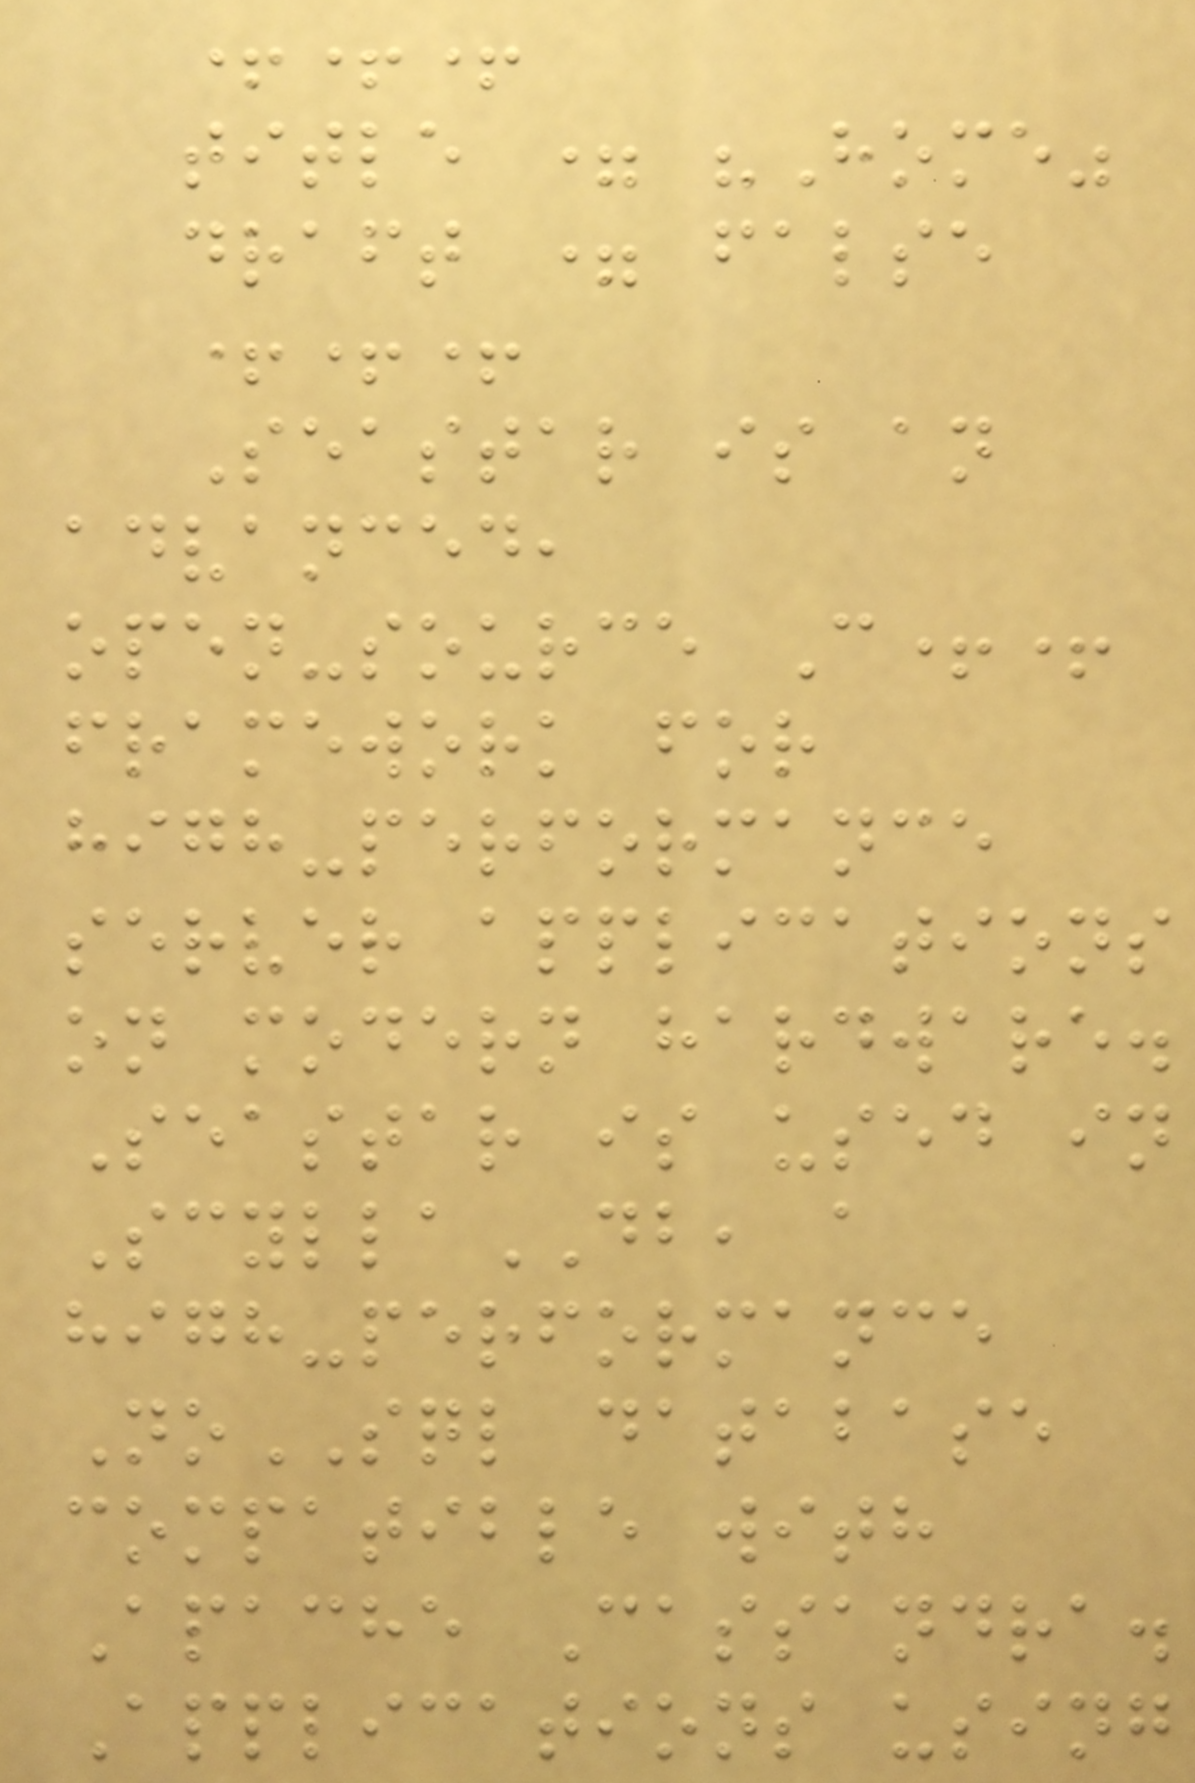+++
title = "Home"
draft = false
+++
Seastar is an
advanced,
open-source C++
framework for
high-performance
server applications
on modern hardware.
Seastar is used in
ScyllaDB, a
high-performance
NoSQL database
compatible with
Apache Cassandra.
Applications using
